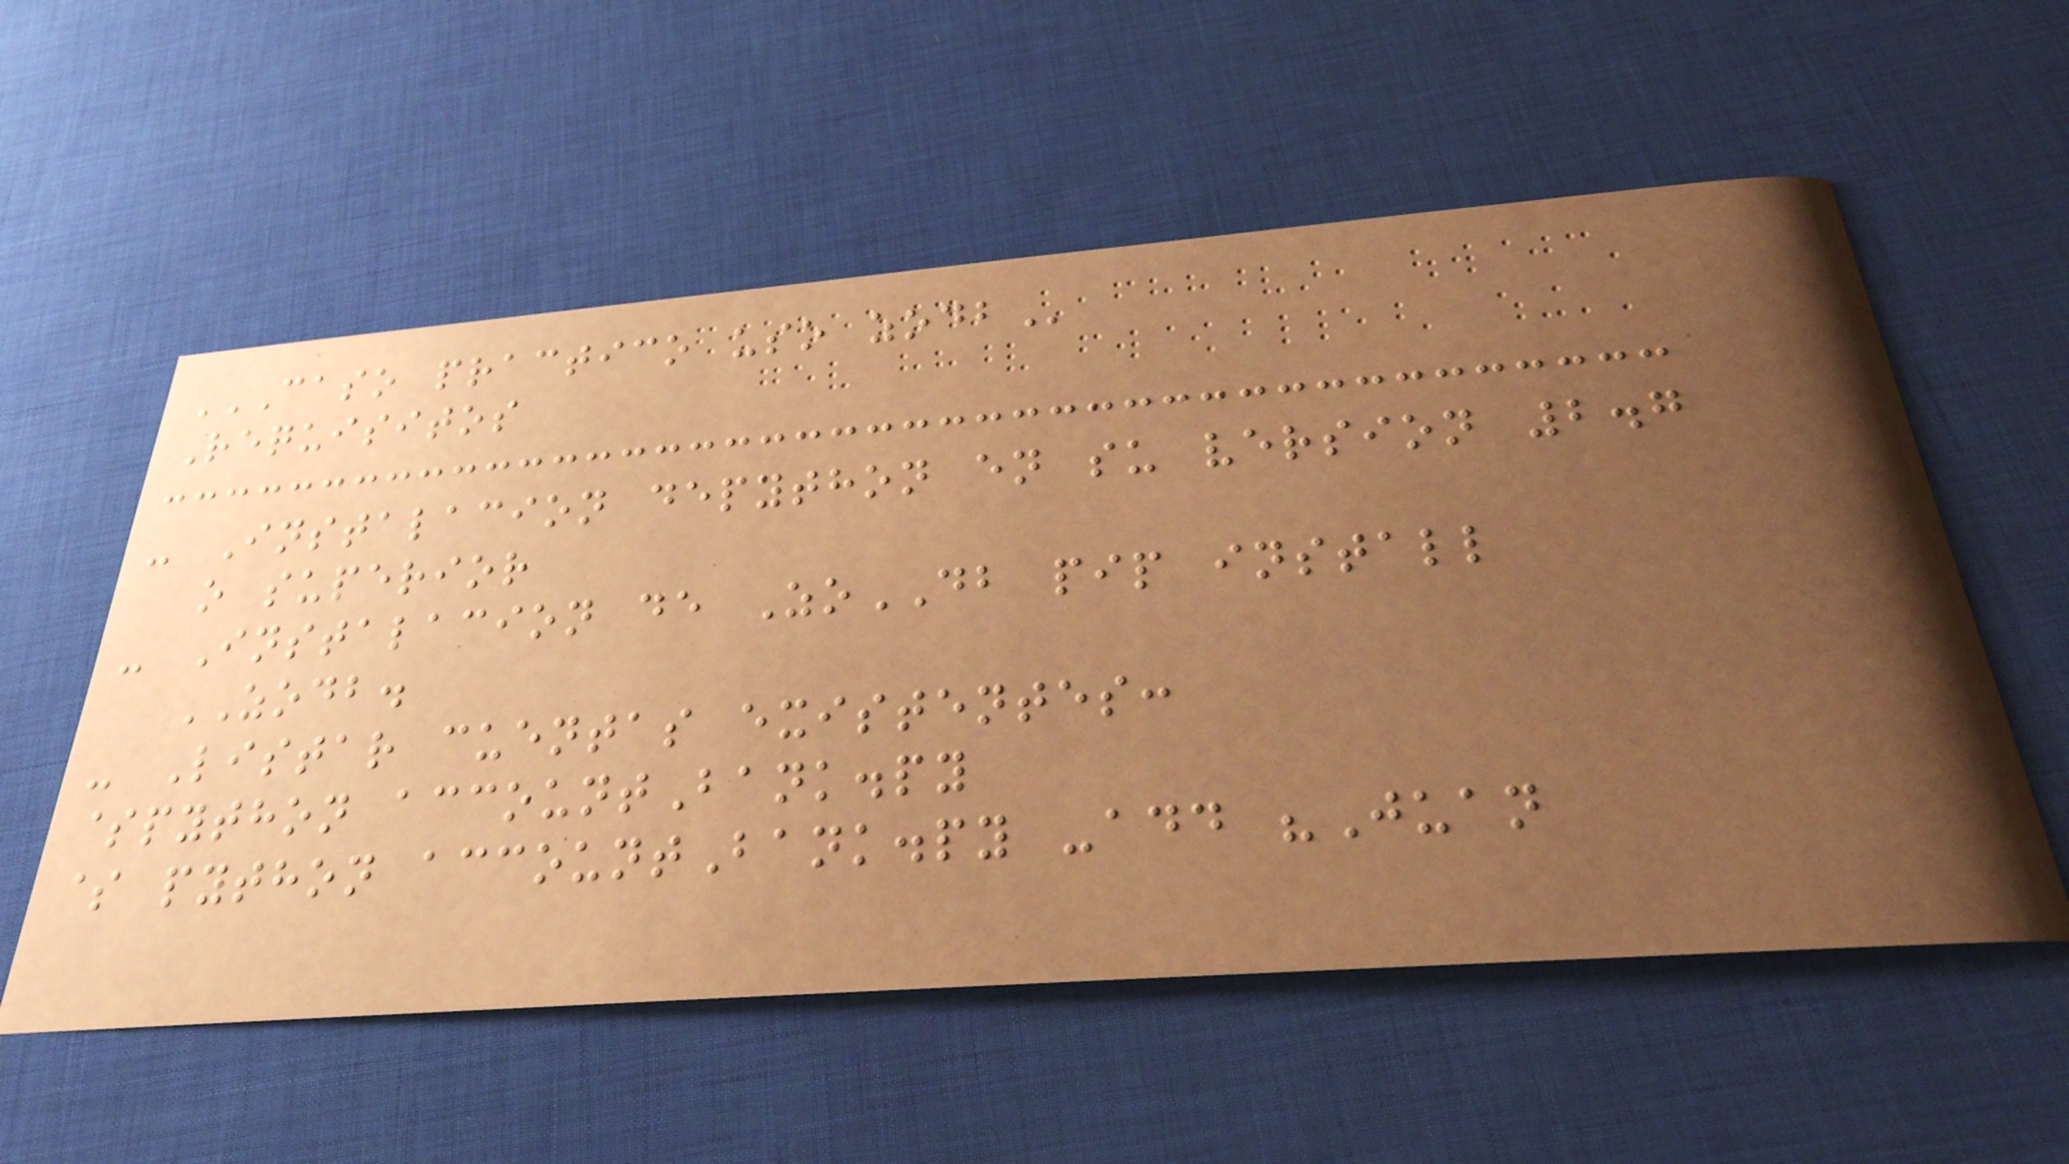CASO PRACTICO USO ZODB
Requisitos
- Instalacion depython en su version 2.7
o superior
- Instalacion de ZoDB pip install
ZODB.
- Listar cuentas existentes:
$python accountBank.py
$ python accountBank.py -add "Juan
